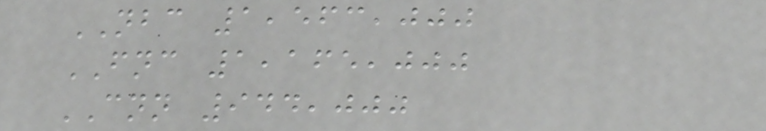NBC 1,563,000
FNC 1,165,000
CNN 944,000
